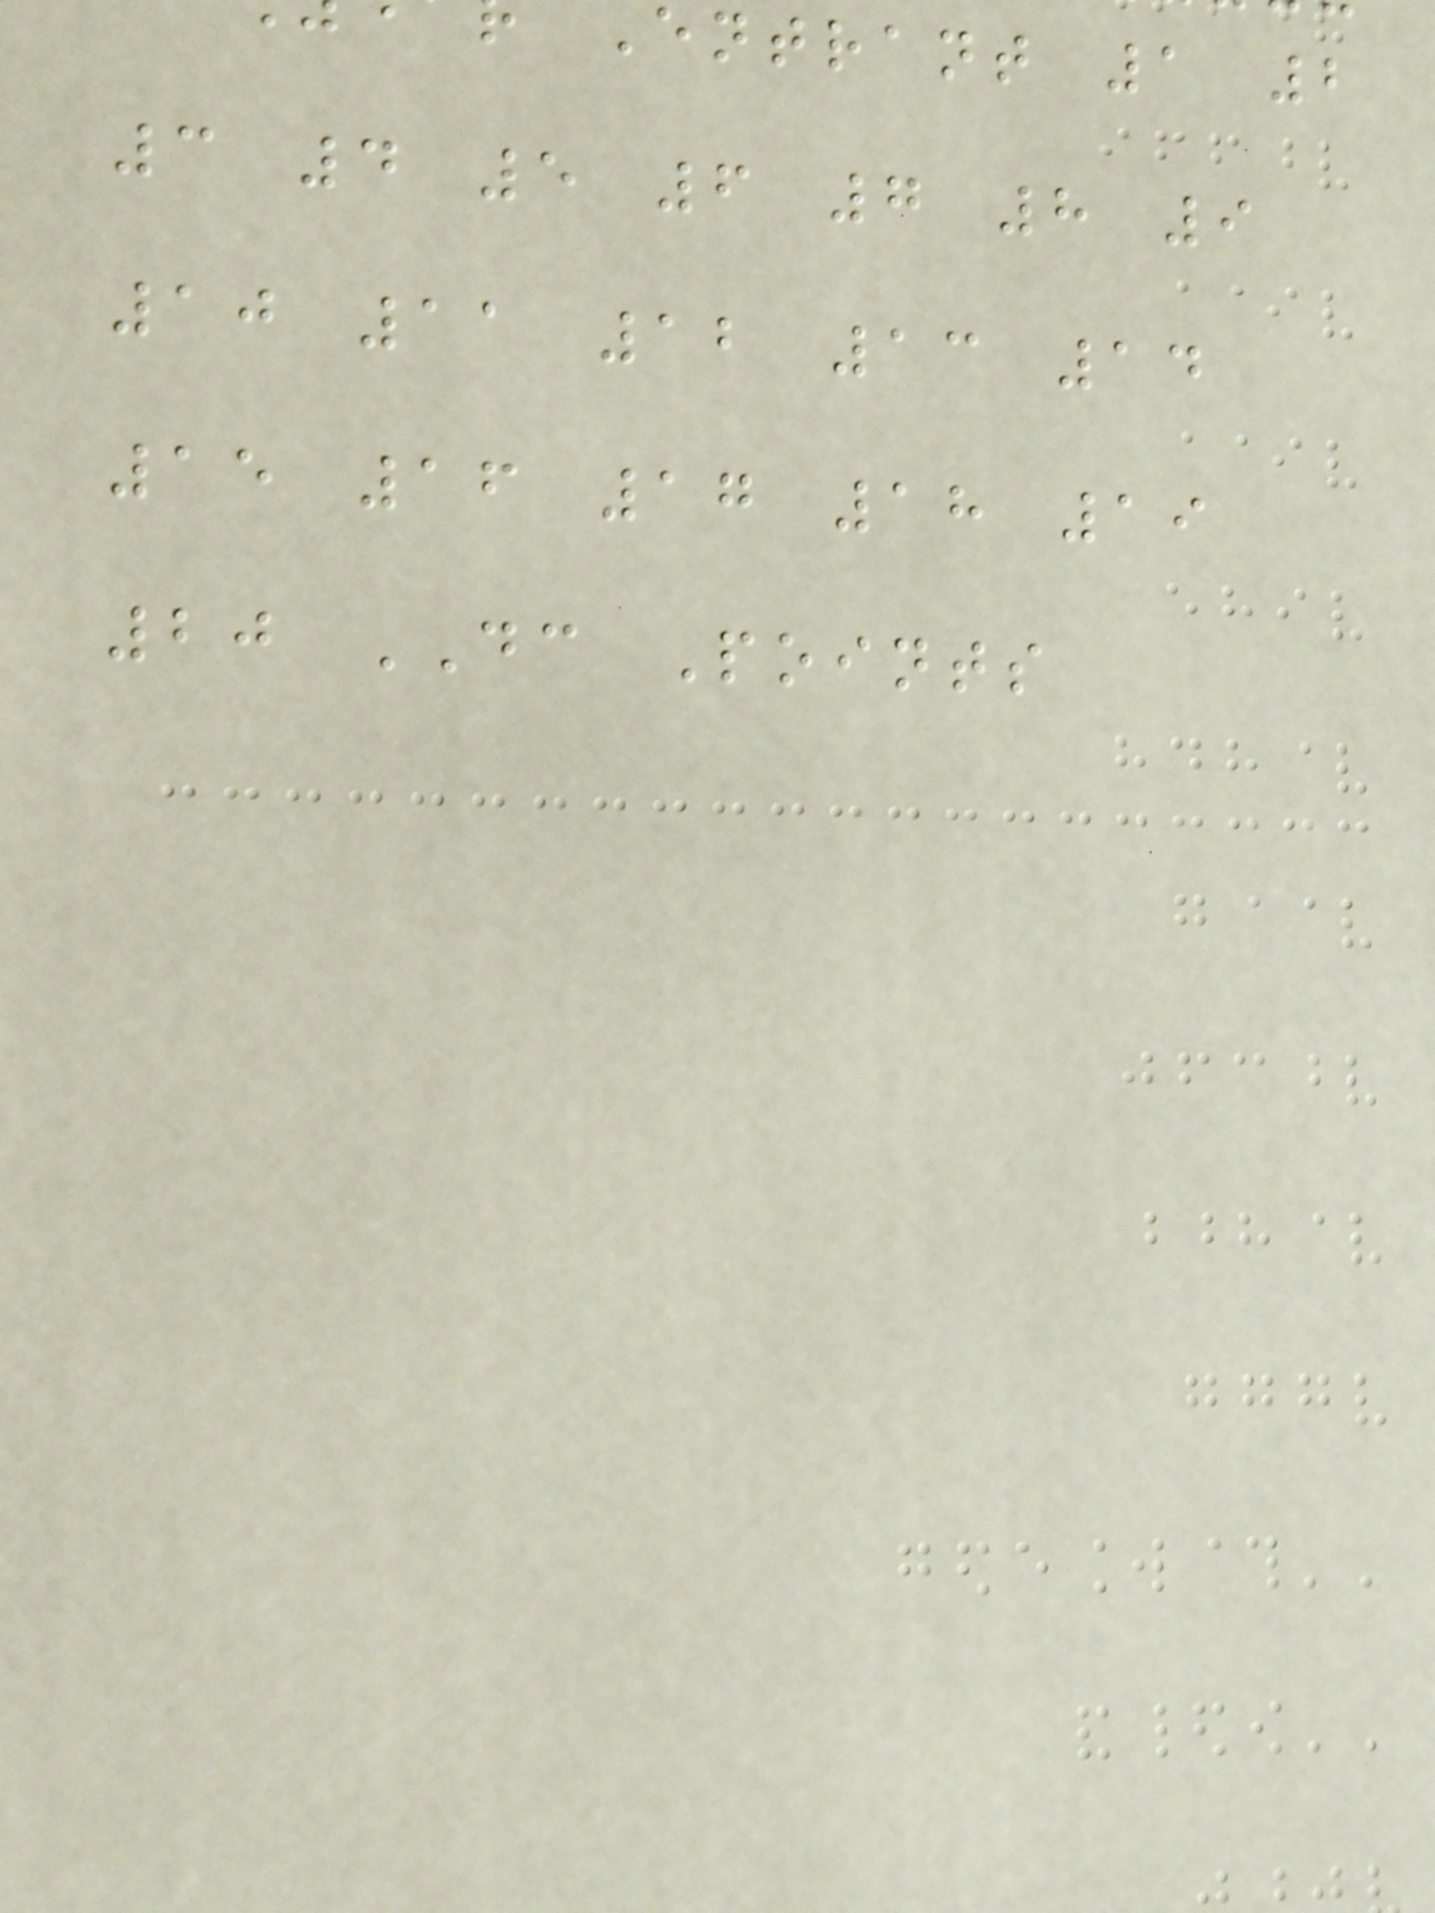Entrant 1 2
3 4 5 6 7 8 9
10 11 12 13 14
15 16 17 18 19
20 DC Points
